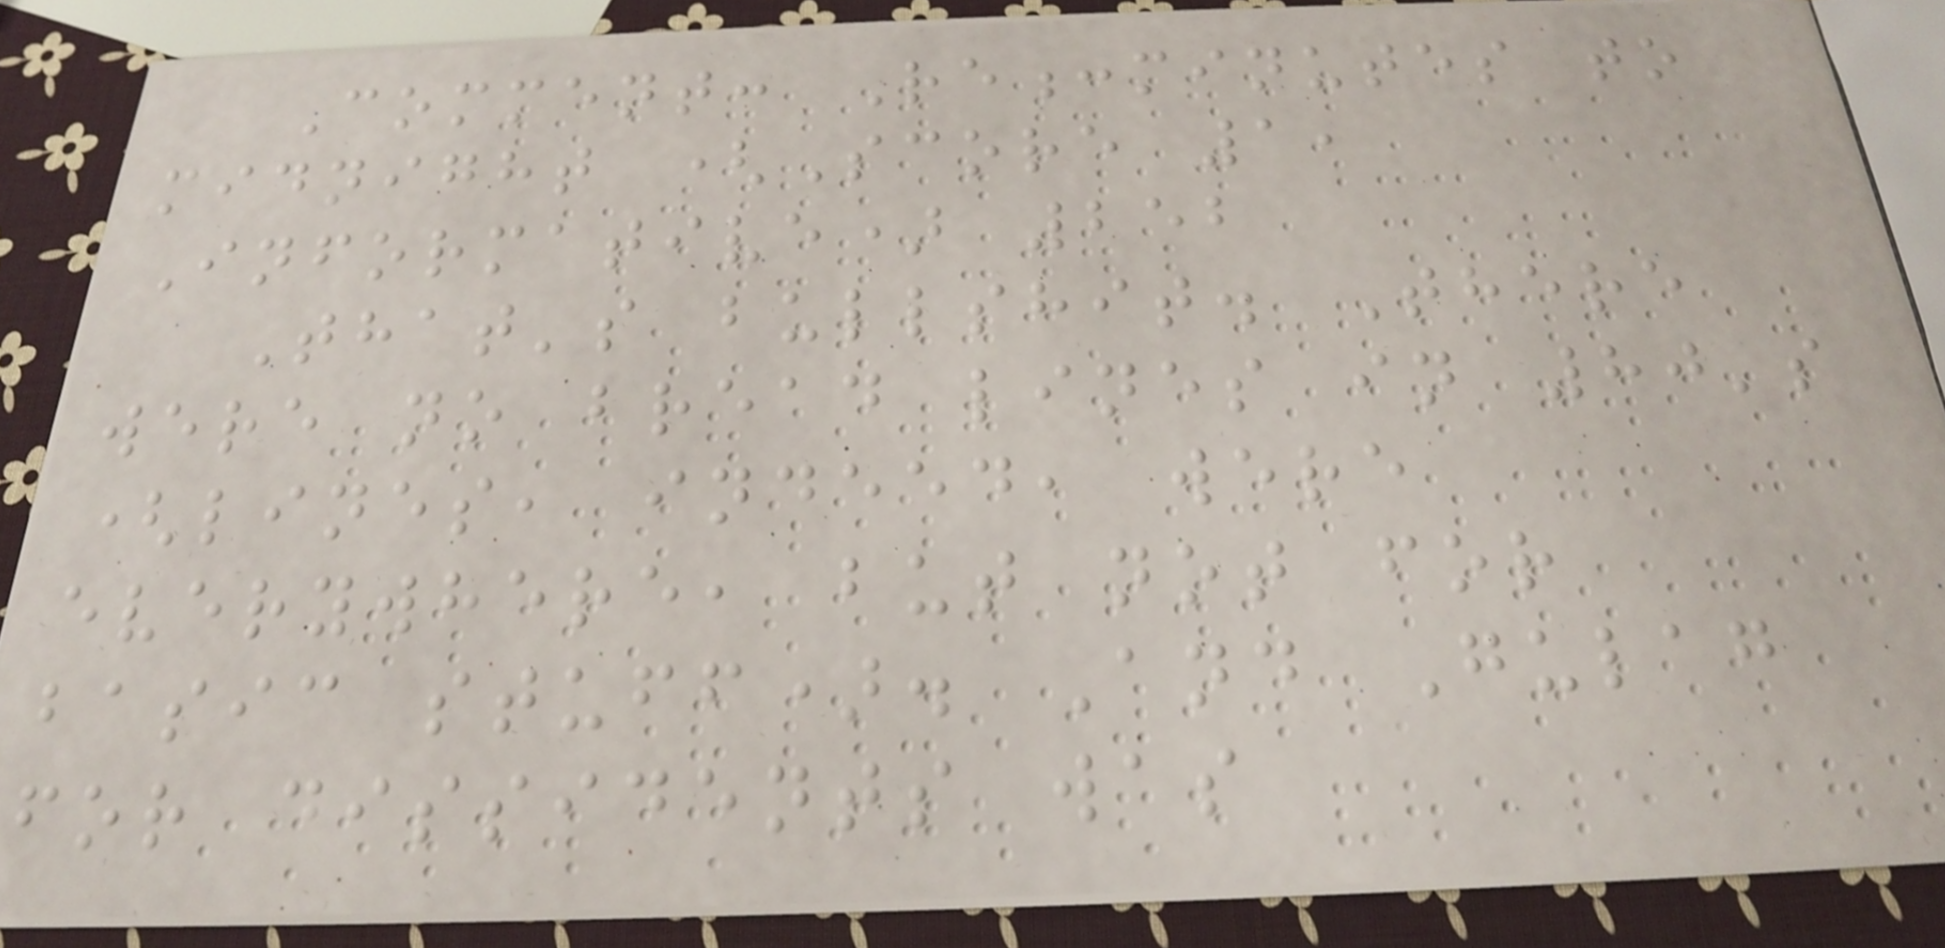Comment: Re:minutes to
midnight (Score 1,
Informative) 252
That's bullshit. There
were no bread lines in 80's
(lines, indeed, were
everywhere, but not for
basic stuff). And Gulag
for dissidents was
